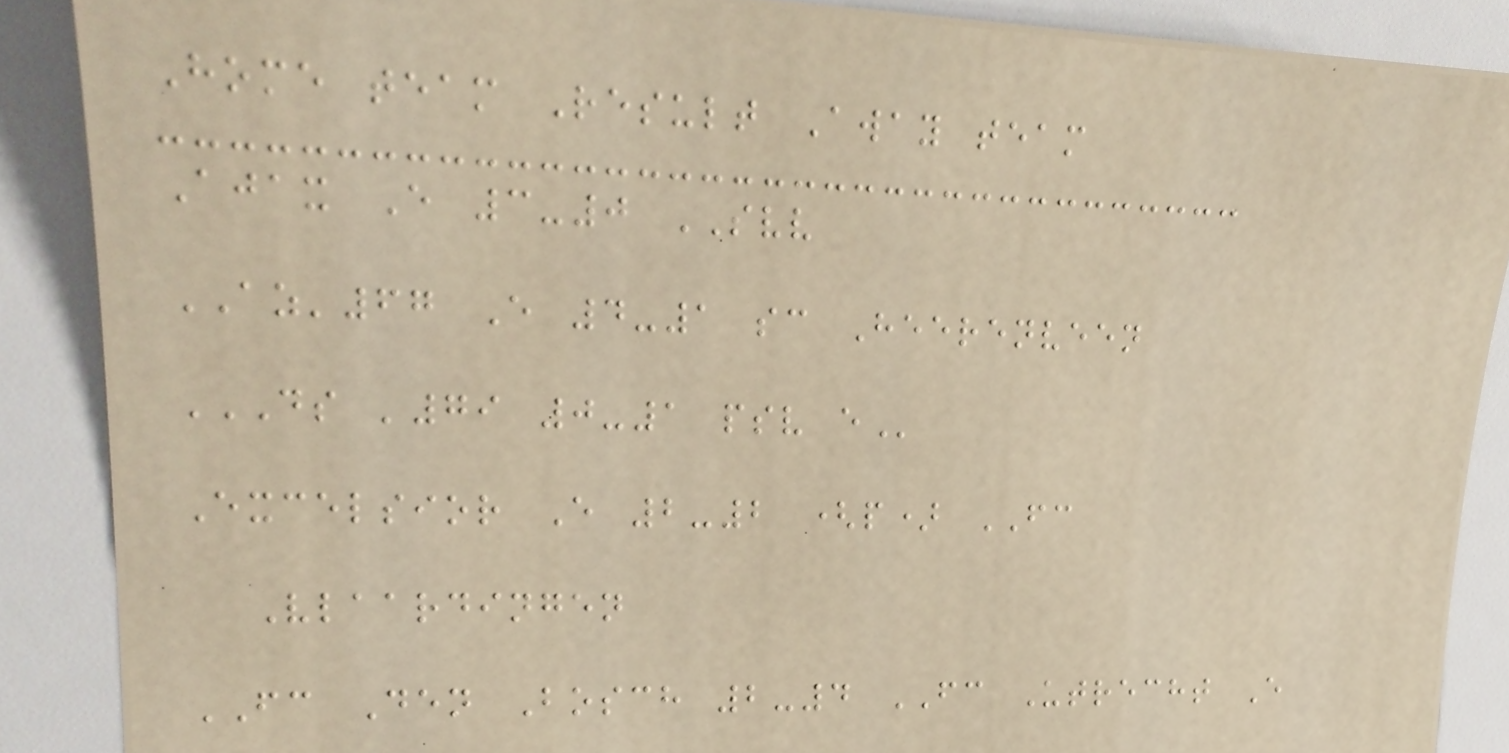Home team Result Away team
Ajax E 3-0 SVV
AZ'67 E 4-1 sc Heerenveen
DS '79 0-1 PSV E
Excelsior E 2-2 (p) FC
Vlaardingen
FC Den Bosch 2-4 FC Utrecht E
